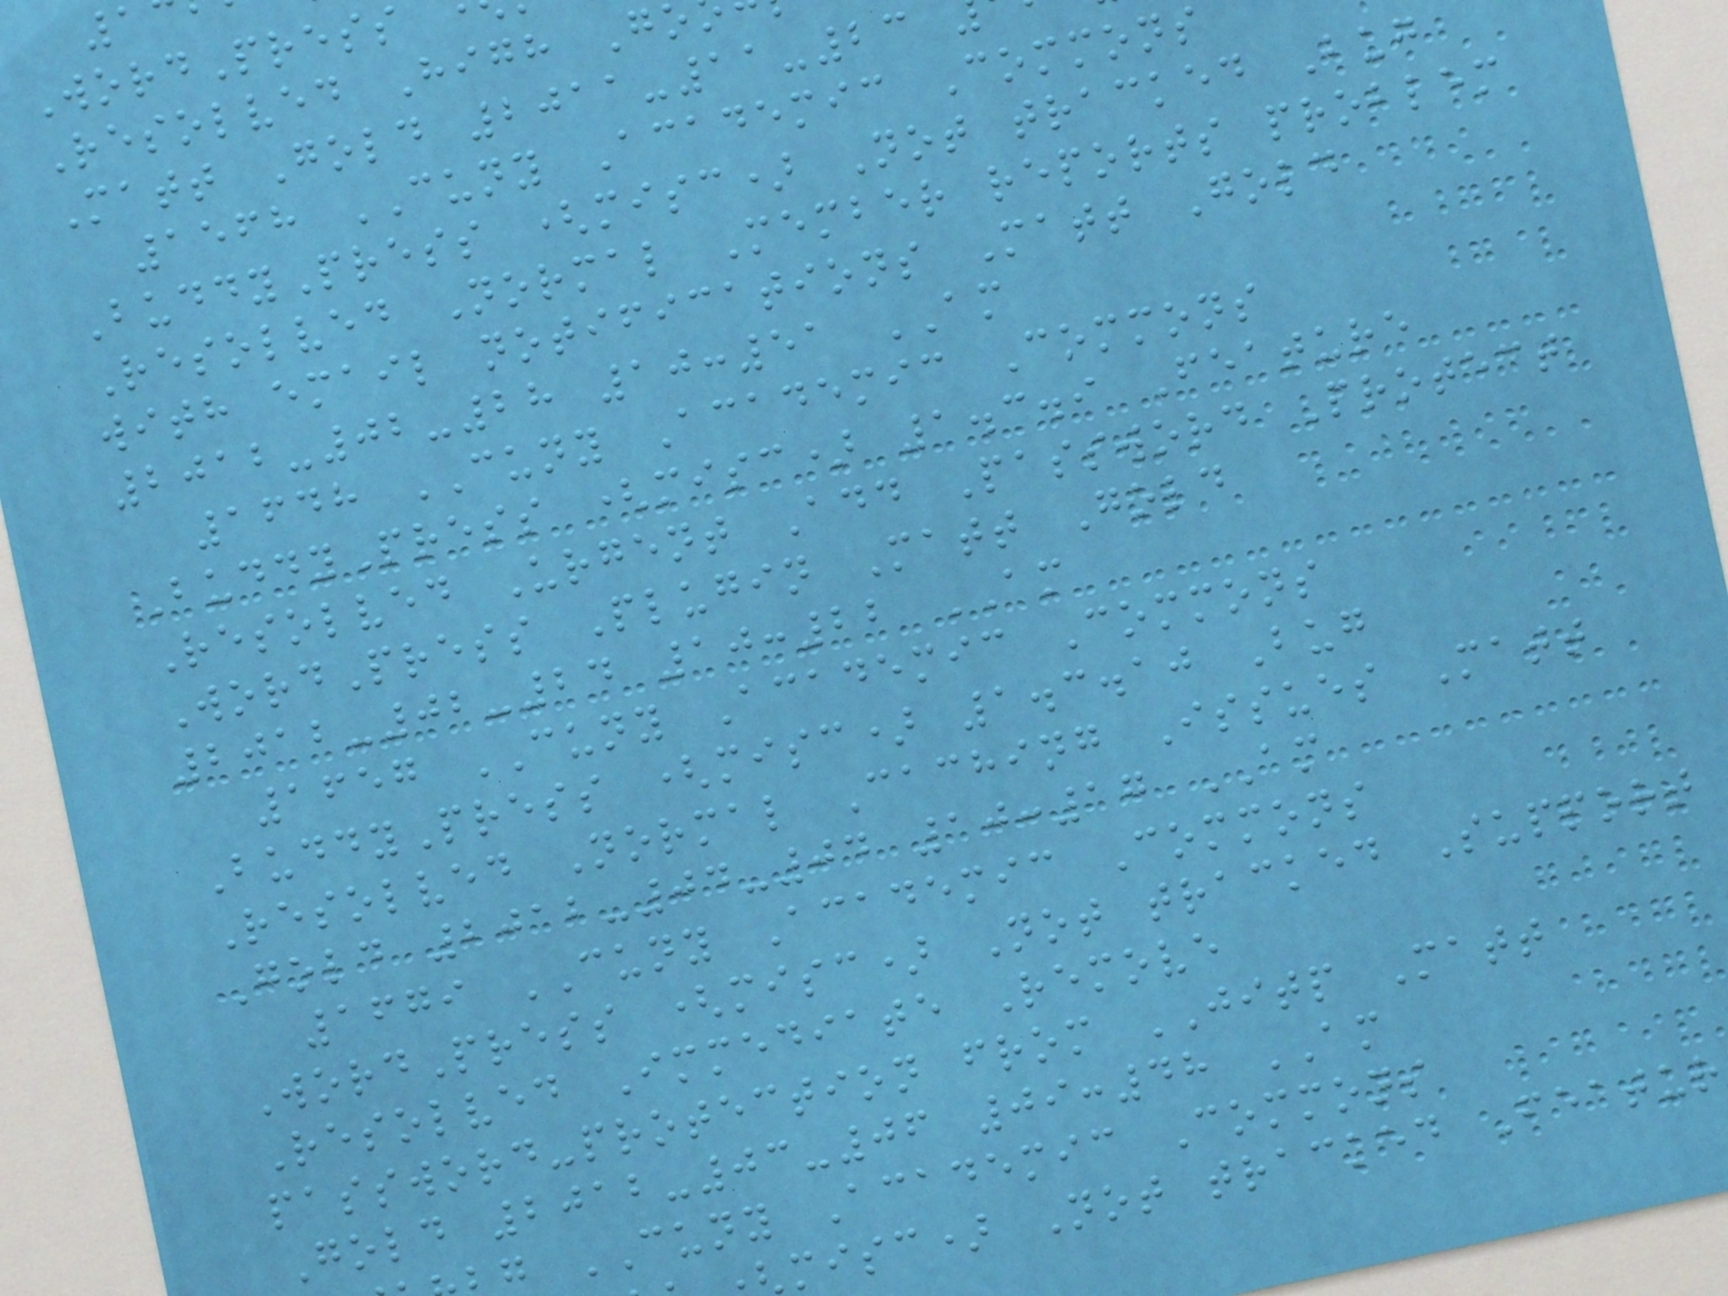WordPress
Resolved High G
Matt Gold 2011-11-23
1568 CUNY Academic Commons
BuddyPress (misc) Not tracked Bug
Resolved Normal Member reports problem
with email notifications Matt Gold
2012-02-28 10:51 AM
1648 CUNY Academic Commons
BuddyPress (misc) 1.3.9 Feature
Resolved Urgent Add Password Protect
WordPress Plugin Matt Gold
2012-02-24 10:22 AM
1657 CUNY Academic Commons
BuddyPress (misc) 1.3.10 Bug
Resolved Normal Caching Issues Matt
Gold 2012-04-04 10:17 AM
1679 CUNY Academic Commons
WordPress (misc) Not tracked Support
Resolved Immediate Remove
password-protection from JITP Matt
Gold 2012-03-06 09:48 AM
g CUNY Academic Commons
misc) Not tracked Featur
